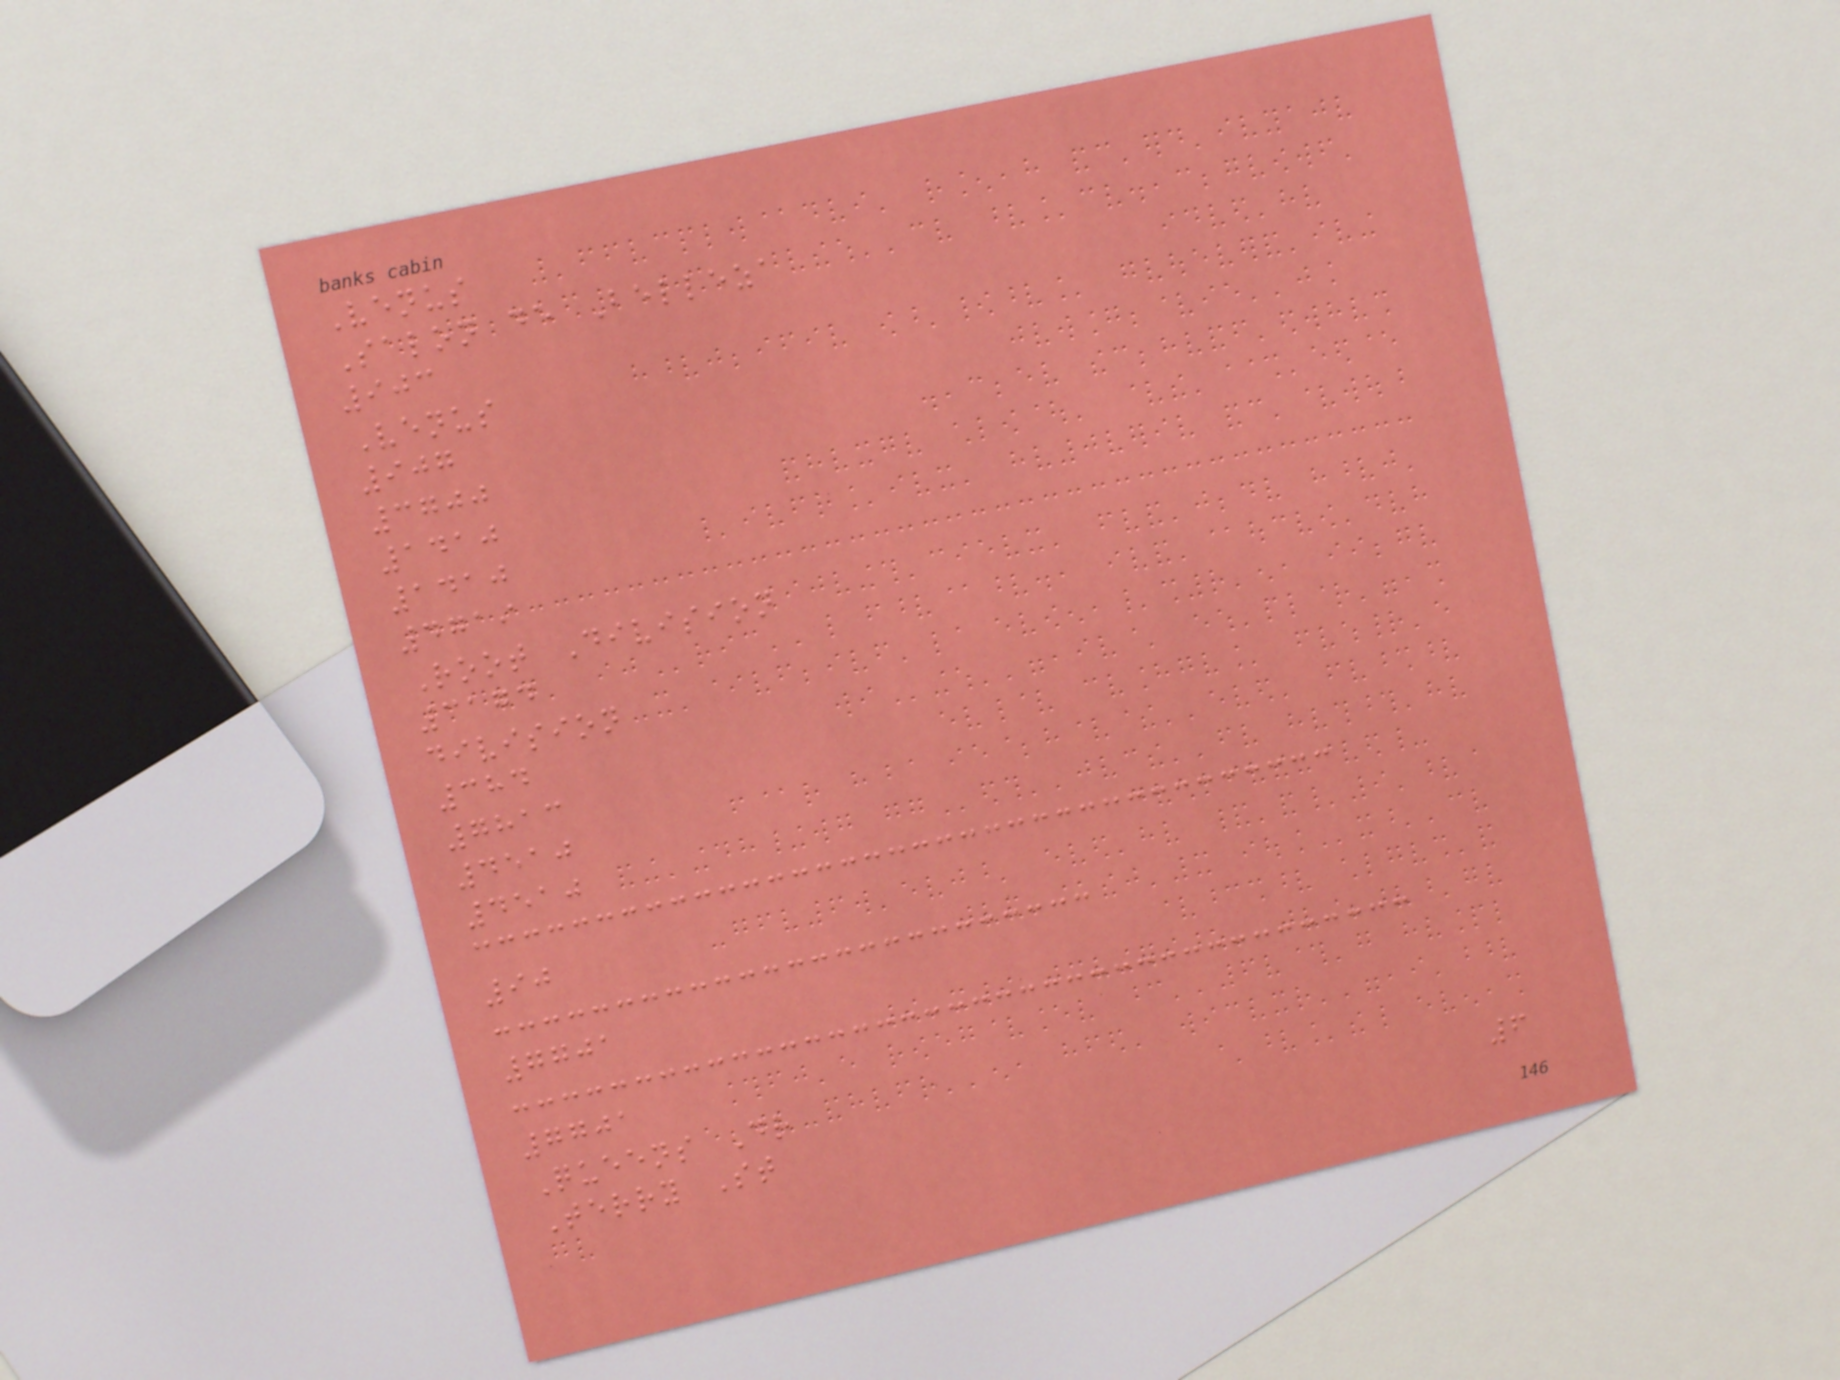Venus
Salon de Belleza
903
Venus
907
3700
1410
1410
4719
Root Division
3174
division
384
7813
4510
4510
90
7701
7701
Queens Dr
Terry St
6
